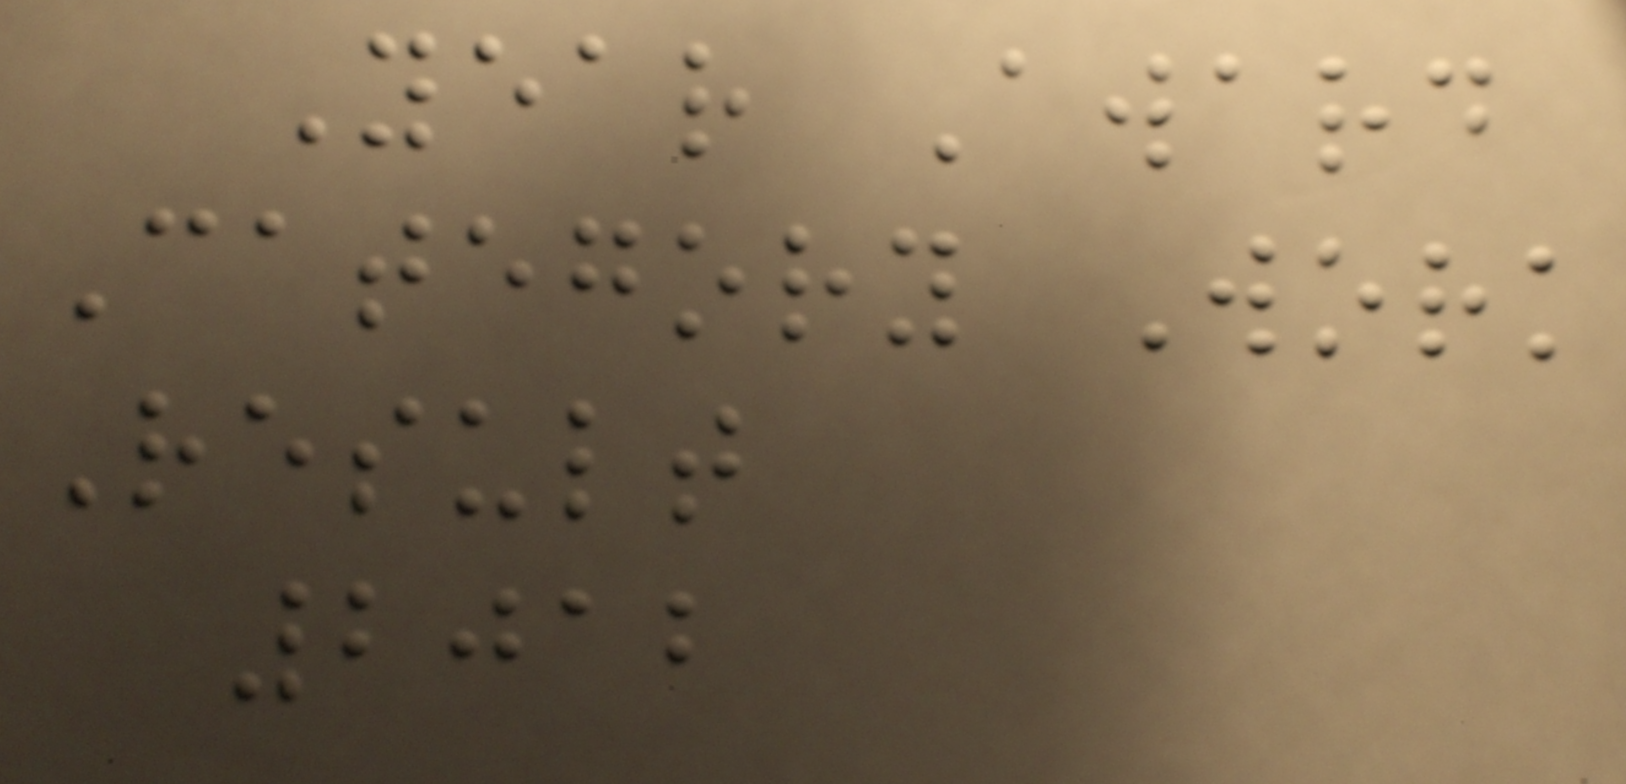Year Award
Category Work
Result
2012
